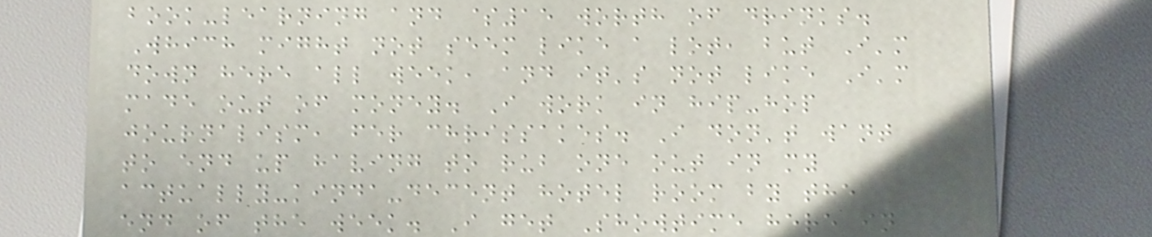book-learning and $15 worth of drinks.
Which might not seem like a lot, but I'm
down here all week, and it's not like I'm
made out of money. I work in hip-hop
journalism, fer chrissakes. I don't want
to end up having to rub one out in my
actually-kinda-decent hotel room by the
end of the week. I get Showtime here in
